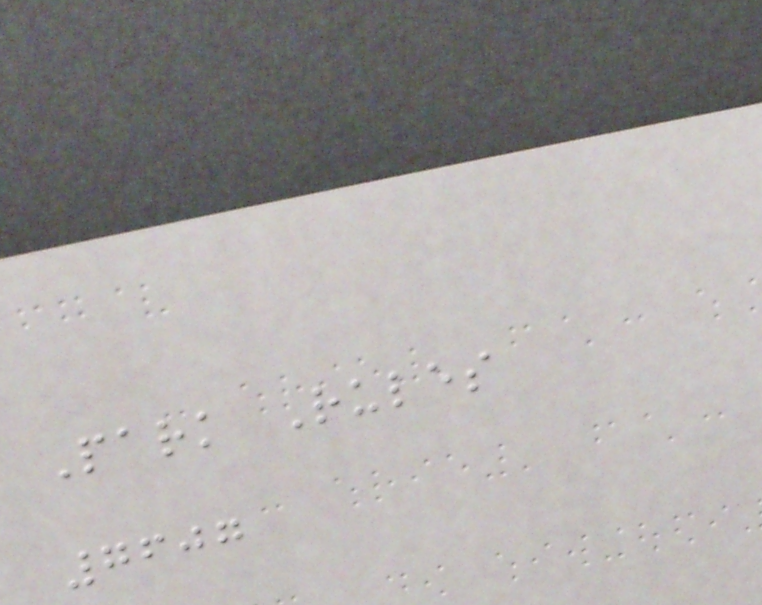Park Rules
7607
